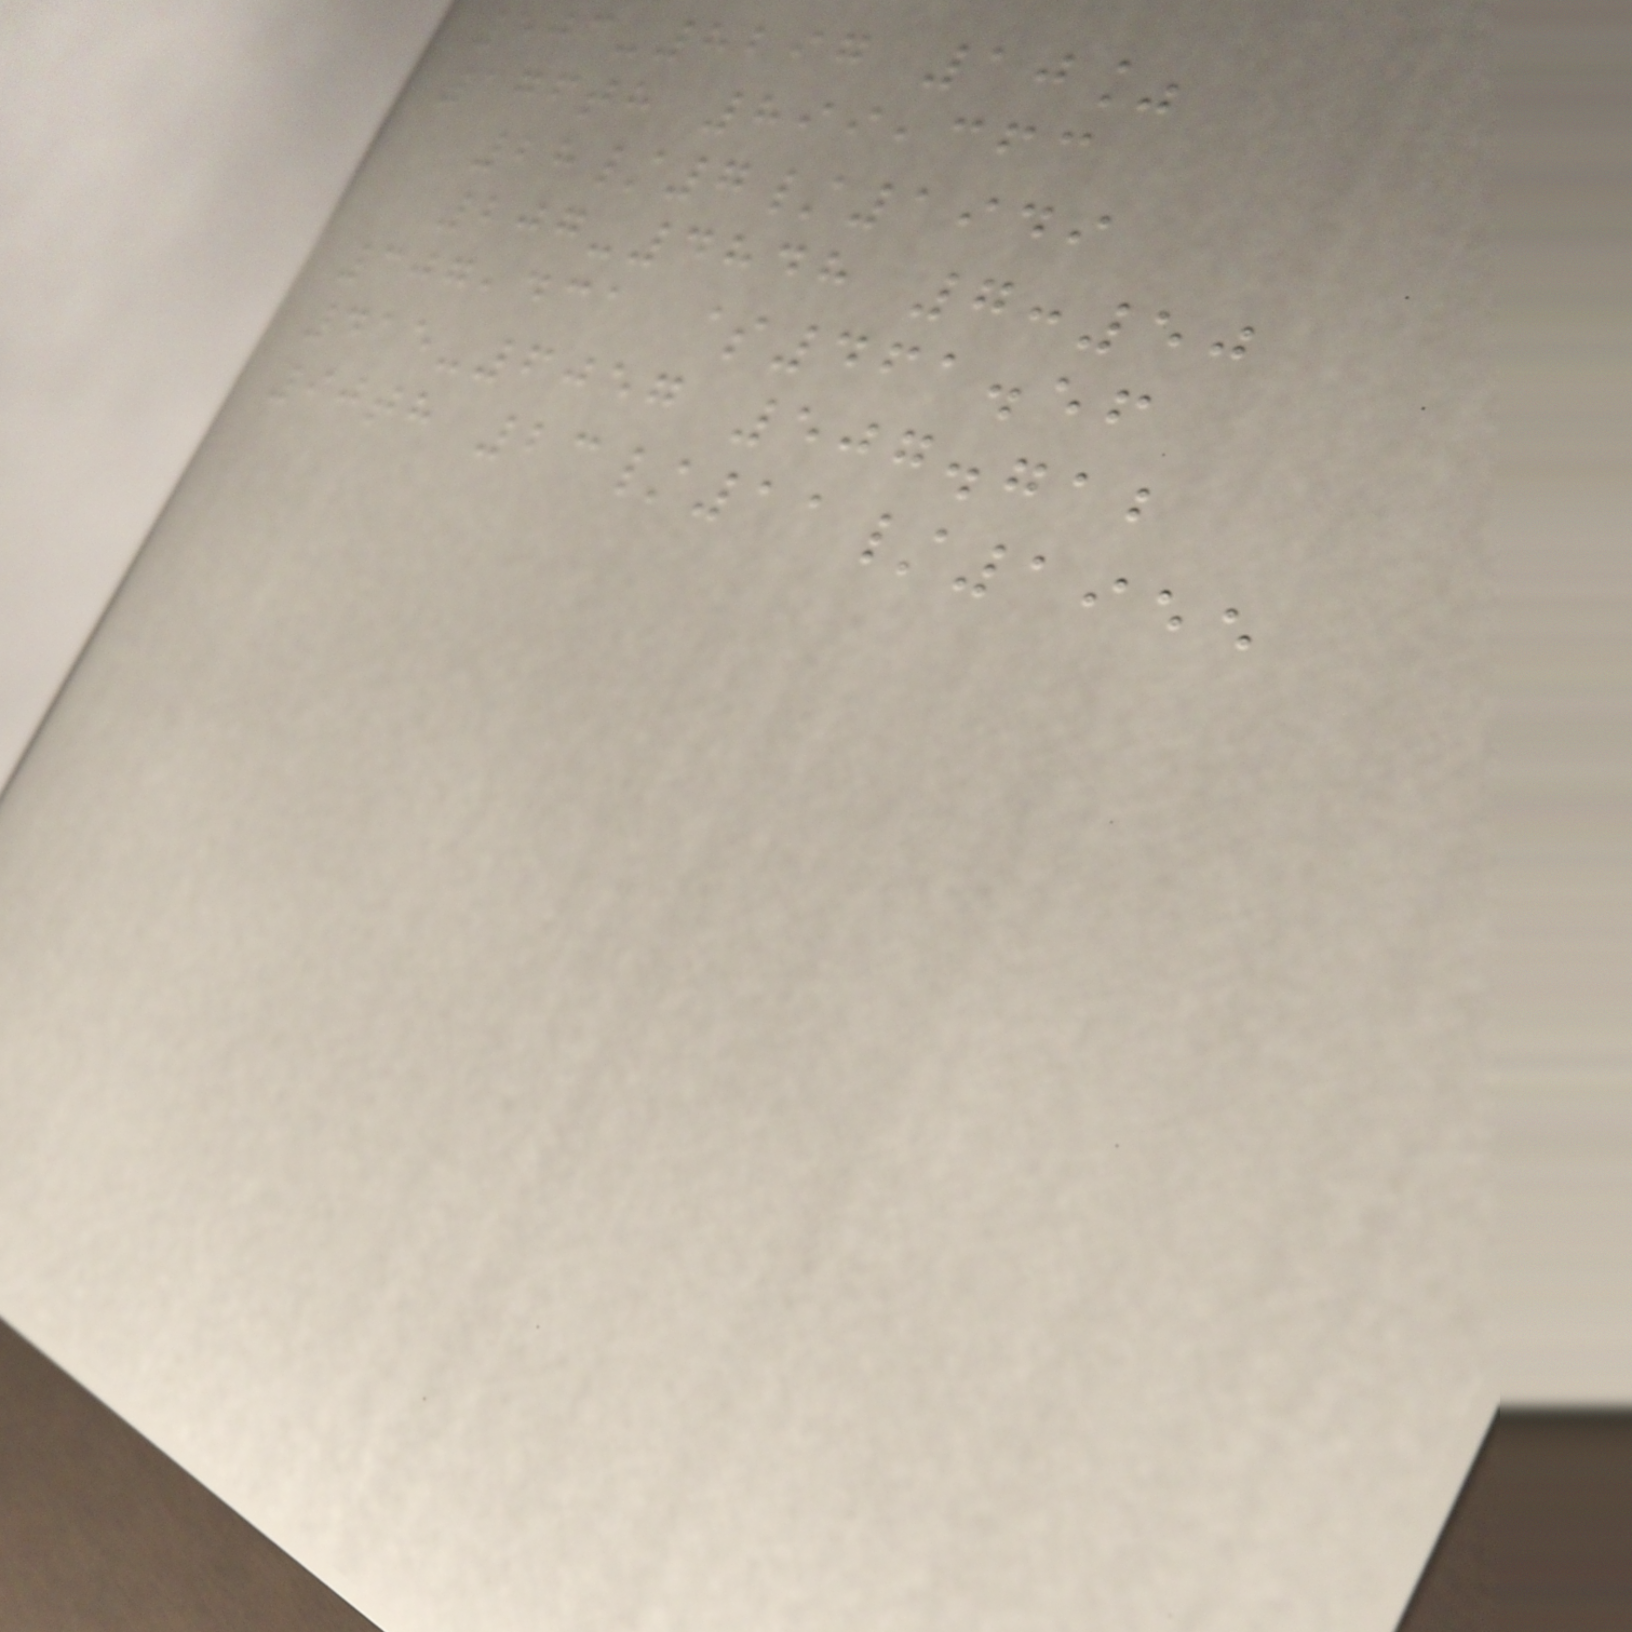503-8297 10%
176th 899,363
28/7/1949
207-4848 7:50
307,431 $461.56
415-6057 507.712
90th 23/11/1955
